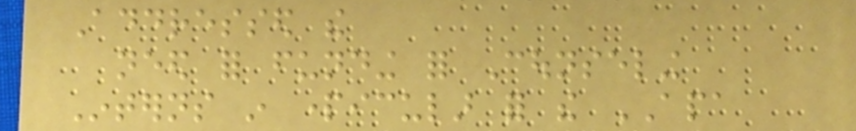Addressed the
need for funding for Counseling
Interns in particular for the APA
